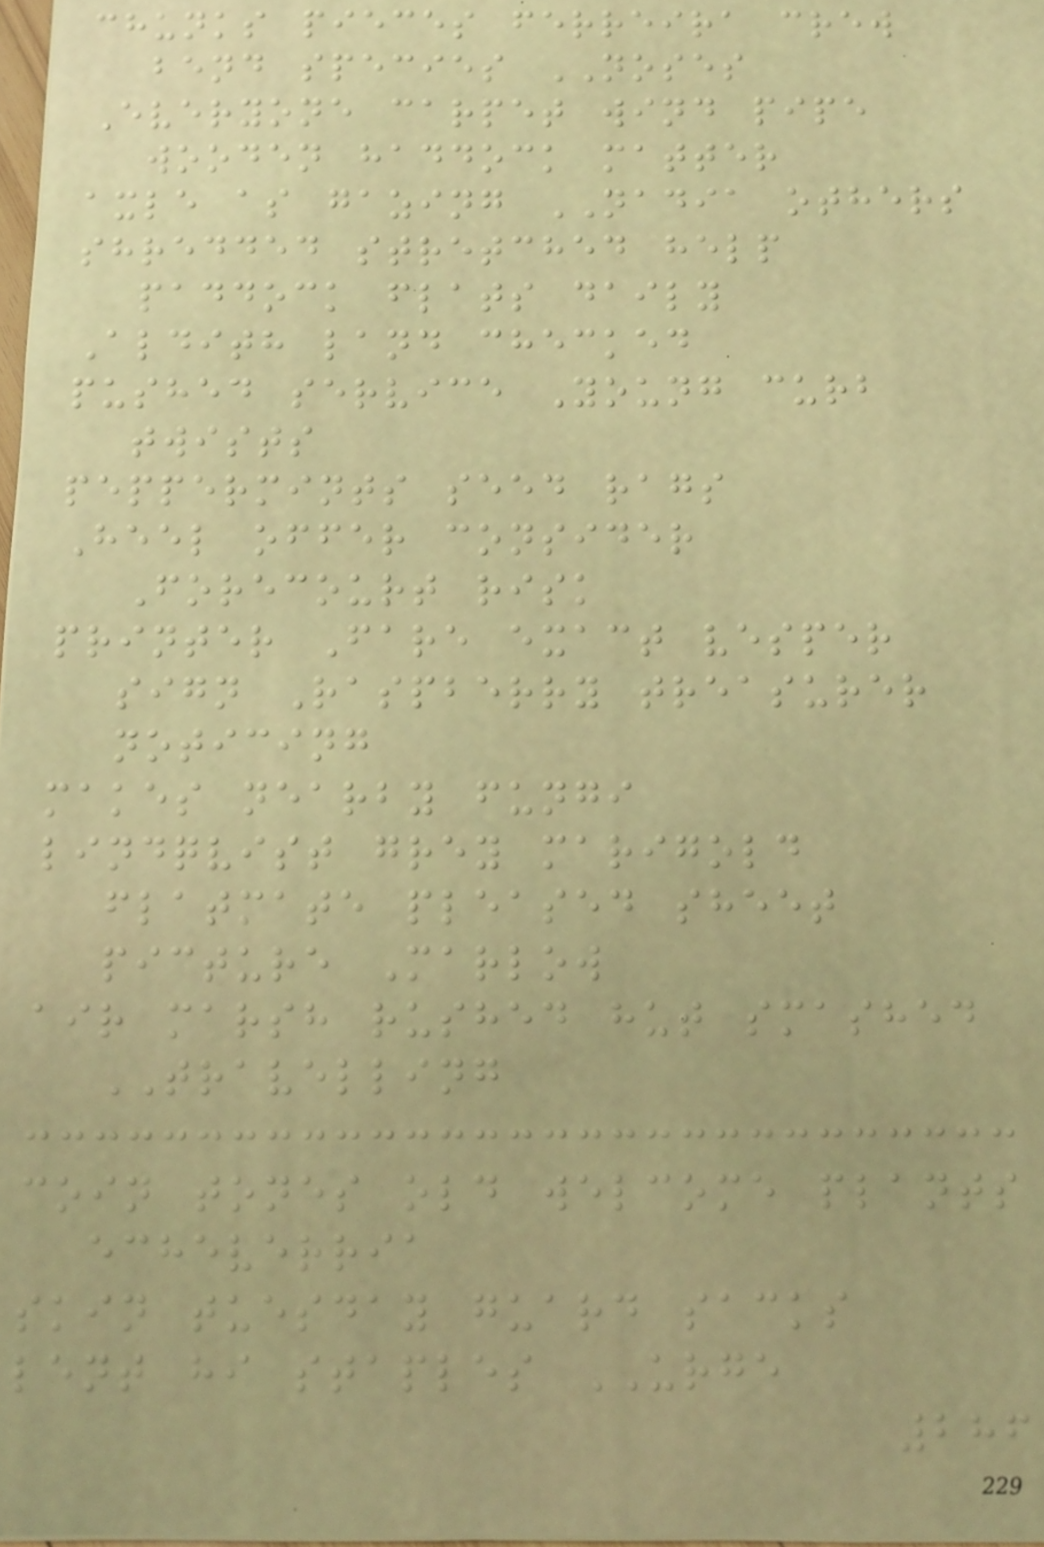chunks pieces ferreira crew
bend species NOSES
Everyone carpet wind pipe
wooden haddock matter
axle as gazing NADIA others
shredded stretched help
paddock flats daily
Aldith land checked
pushed service Young curb
twists
peppermints seed rags
Heel offer consider
Forecourt risk
printer Fare exact vesper
sign Raspberry treasurer
noticing
makes nearby fungi
lindqvist grey marigold
flatmate pleased sheet
picture Marlow
air marsh rushed hut smashed
TRAVELLING
coin tones old welcome plants
echeverria
skin tuesday guard sacks
lent hi staples URGE
286
